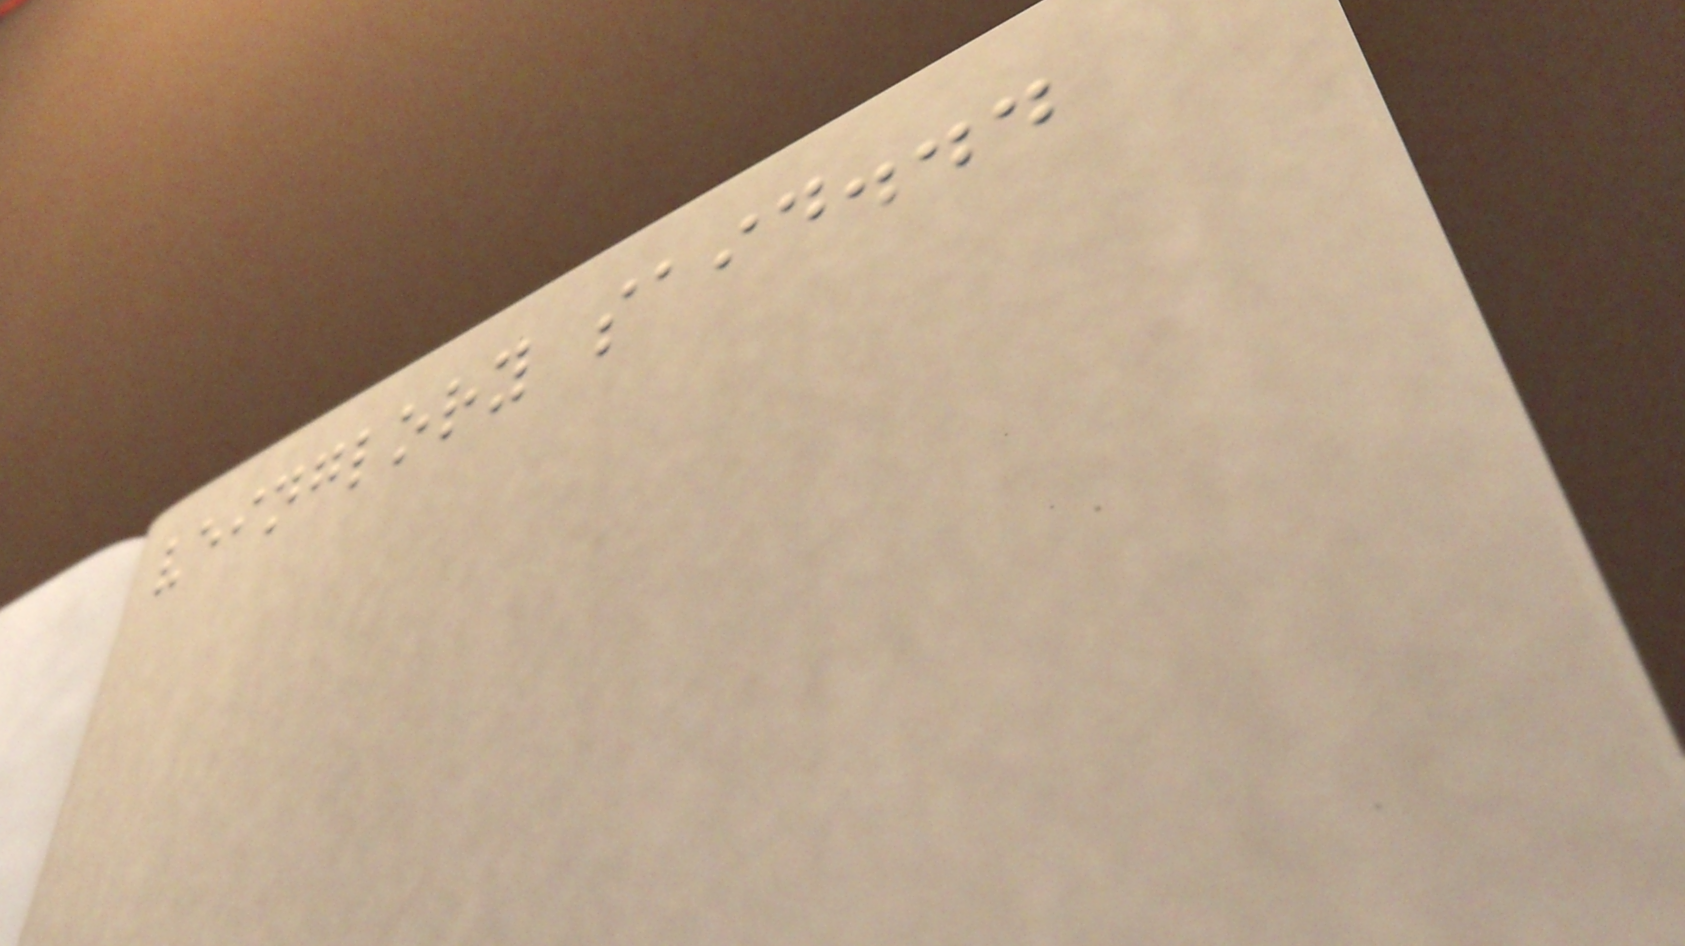veinglory said...
